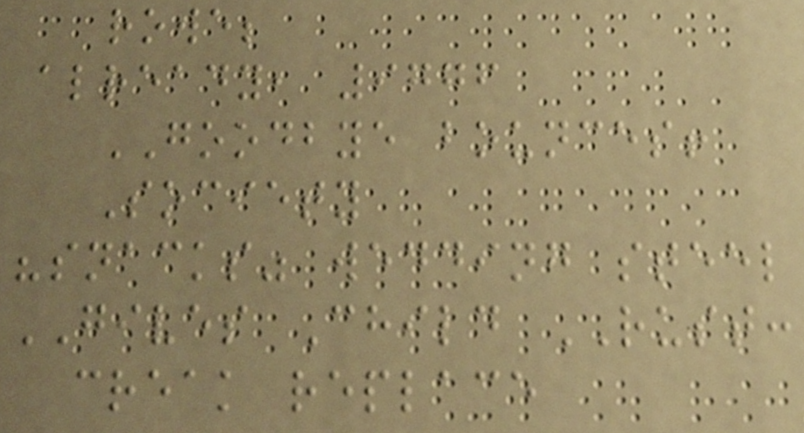rowe;
already, 9776
GOODBYE bounces!
Society
"snacks" wedding steel
GIVES Child RUST:
creak replace
